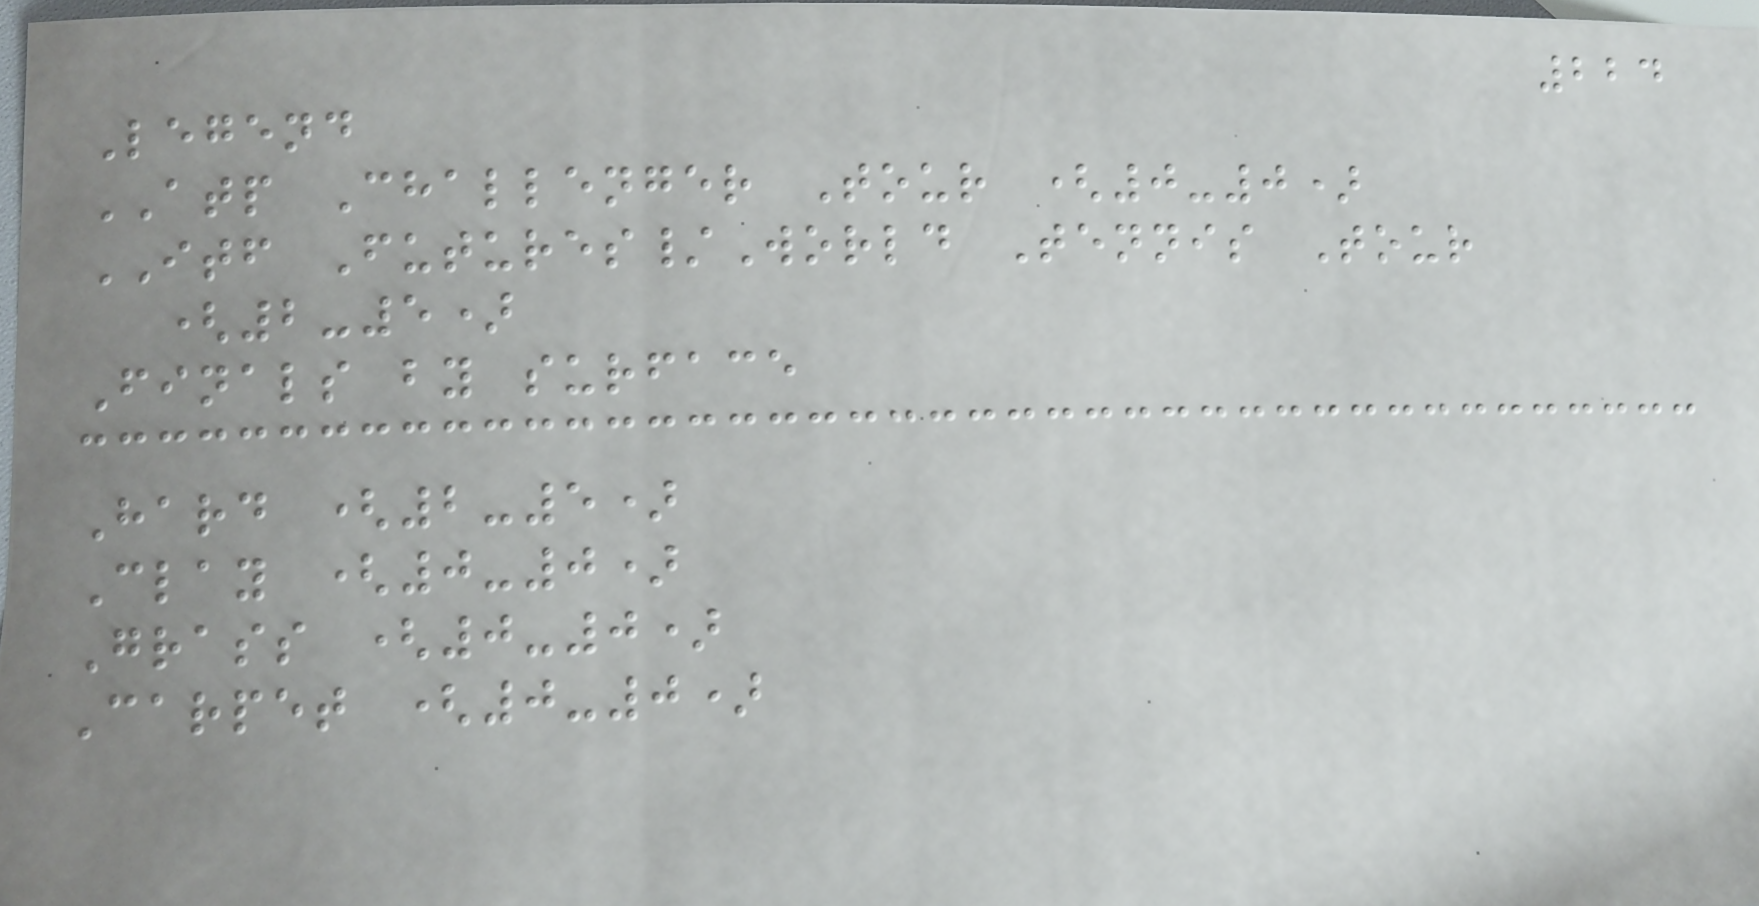224
Legend
ATP Challenger Tour (0-0)
ITF Futures/World Tennis Tour
(2-5)
Finals by surface
Hard (2-5)
Clay (0-0)
Grass (0-0)
Carpet (0-0)
